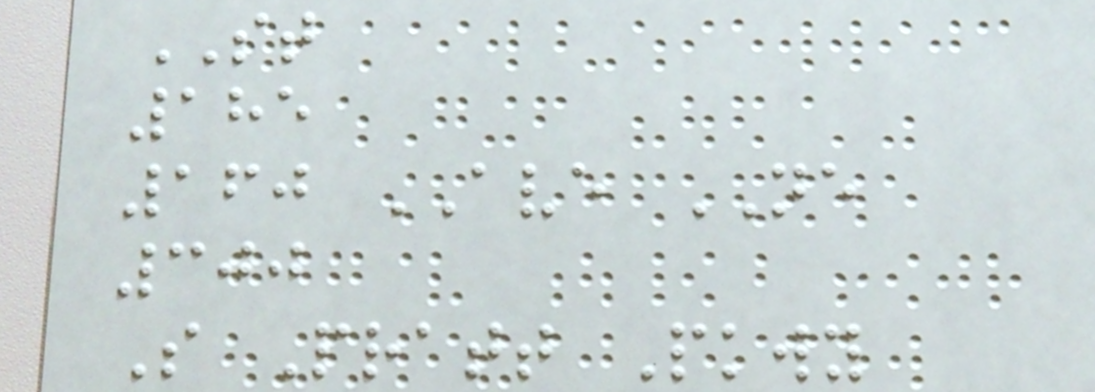ST
185
160 AVE NE
300
S Pratt Pkwy
